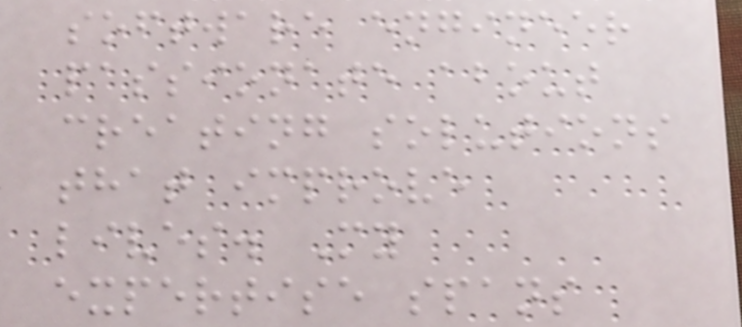software engineer
passionate about
creating solutions
that improve
lives. My
expertise spans
